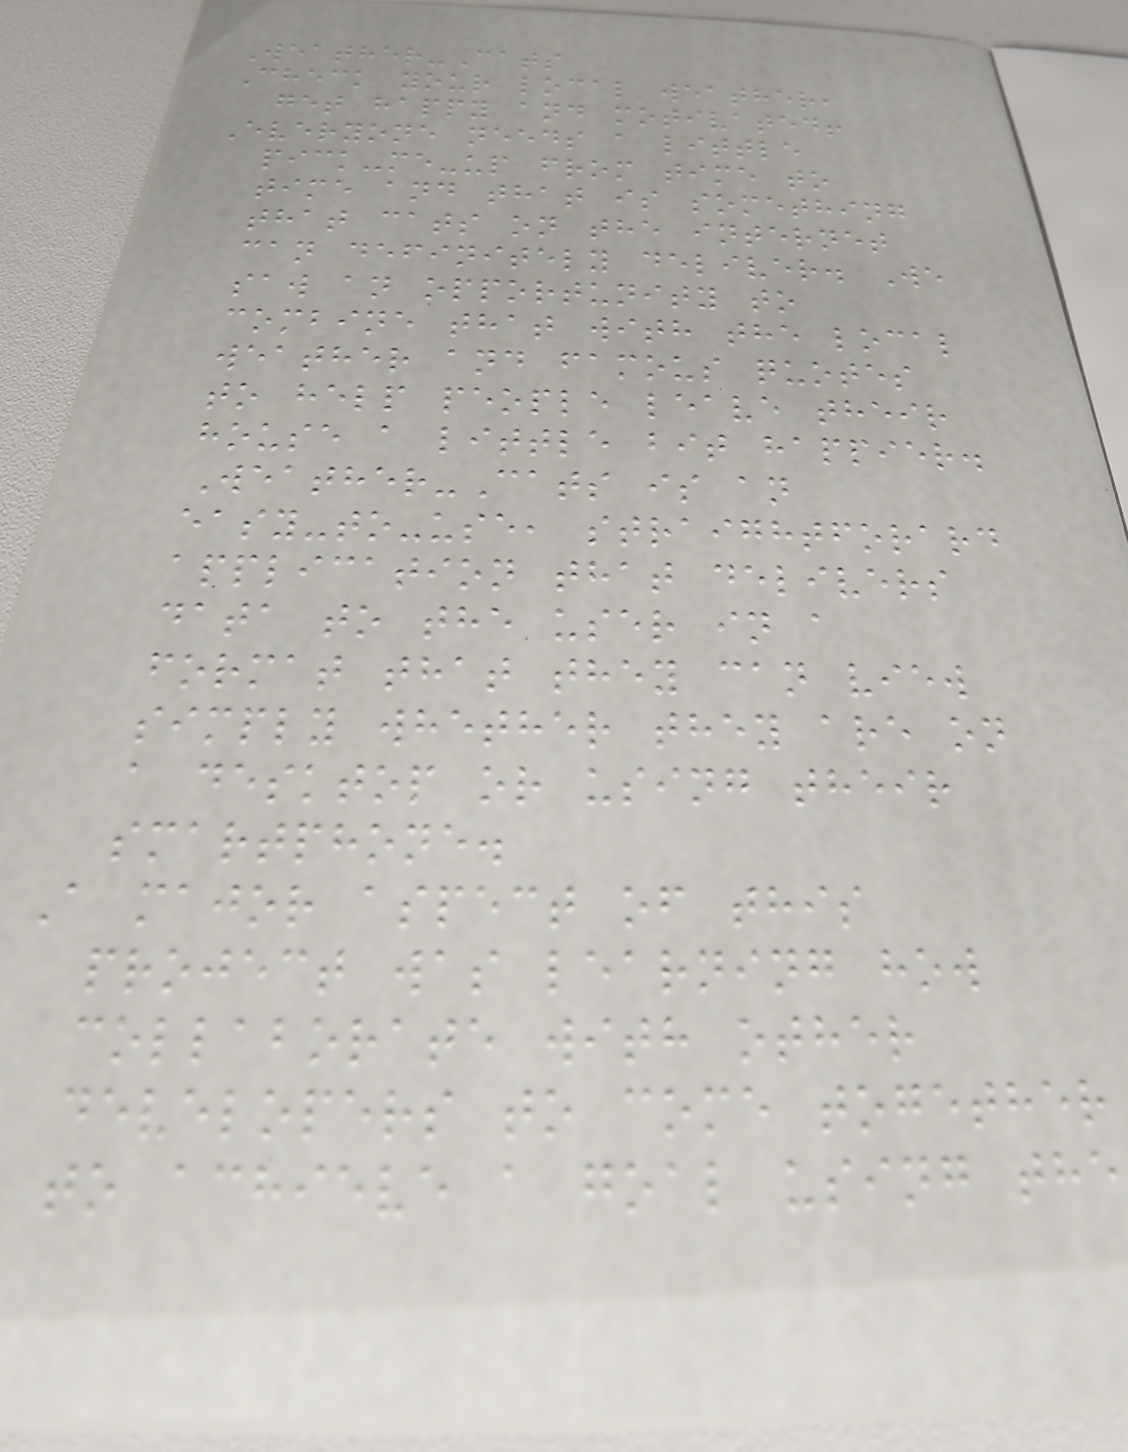Weather-Cats
Check your local weather,
get happy and motivated!
Everyone needs a little
pick-me-up from time to
time and that is something
that cats on the internet
can definitely deliver. We
saw an opportunity to
combine that with the local
weather and famous quotes
to help people leave their
house a little bit happier.
Weather-Cats is an
easy-to-use, straightforard
application that delivers
data to the user in a
format that they can view
simply whether they are on
a desktop or using their
smartphone.
A major aspect of this
project was learning how
collaborate with other
developers to come together
to achieve a goal using the
